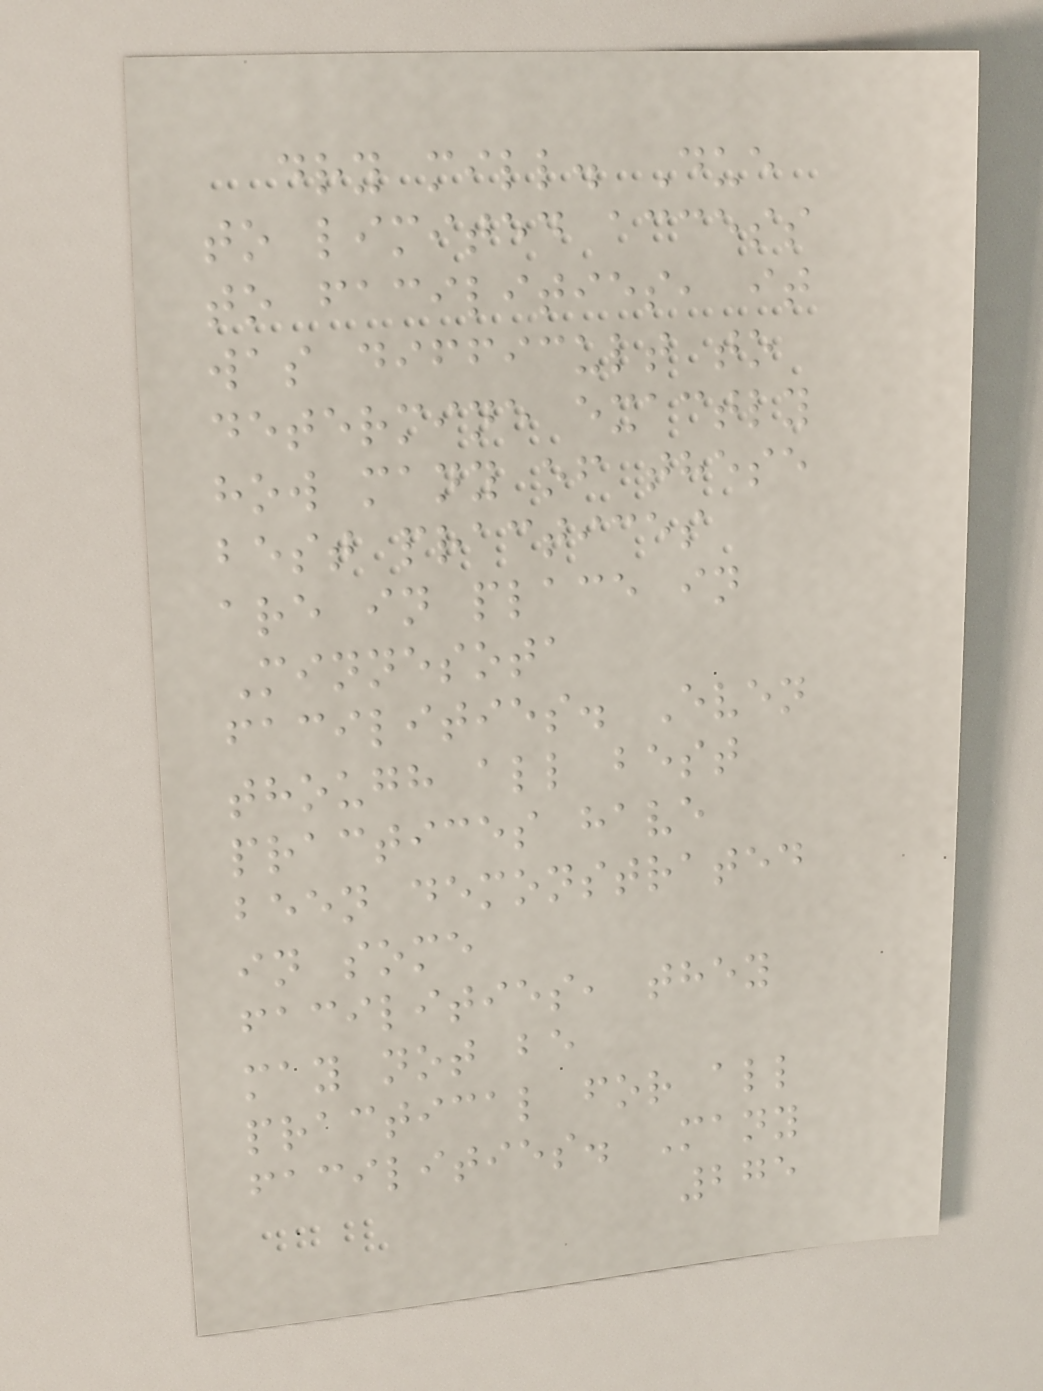dry mill. Due
to limited access
to facilities, it
was difficult to
determine exactly
how many of these
best practices
are in place in
Minnesota
facilities. Even
though all best
practices have
been demonstrated
in some
facilities, they
may not be
practical for all
facilities. Many
275
